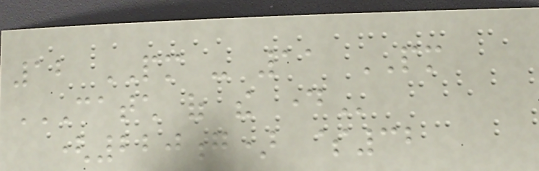12 PM - 11 PM
CATCH OF THE DAY
(220g) $32
